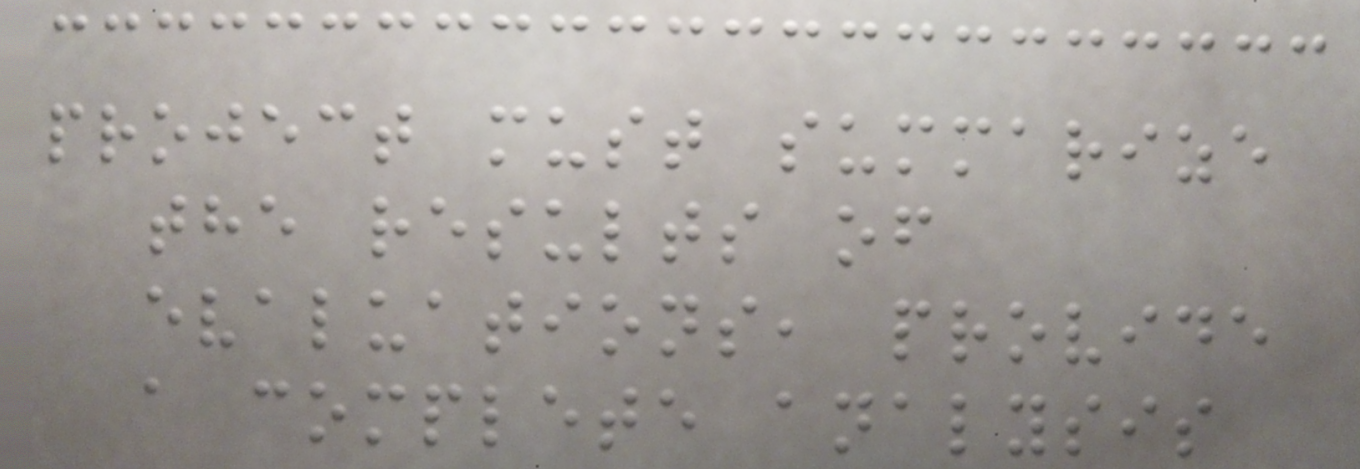project must summarize
the results of
evaluations, provide
a complete analysis
